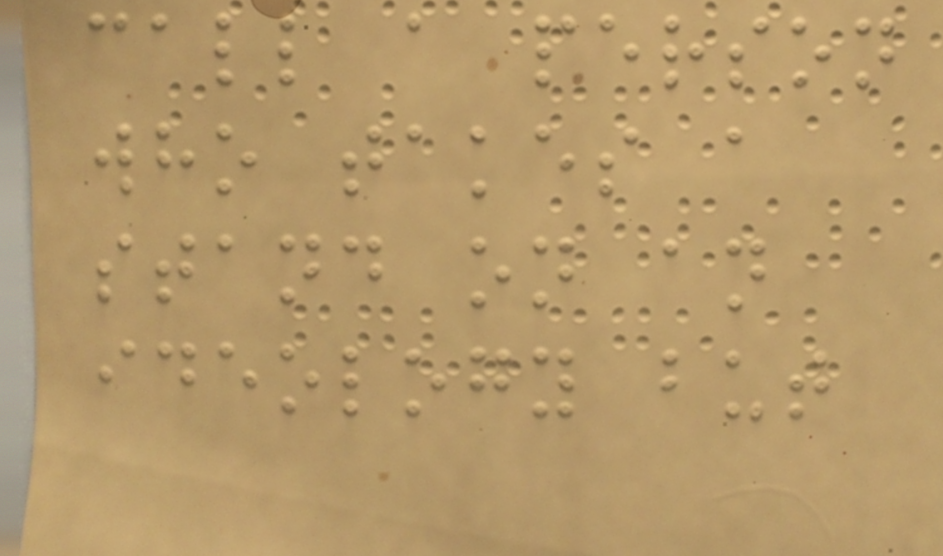call a person
who takes a
stand on an
ideology but
